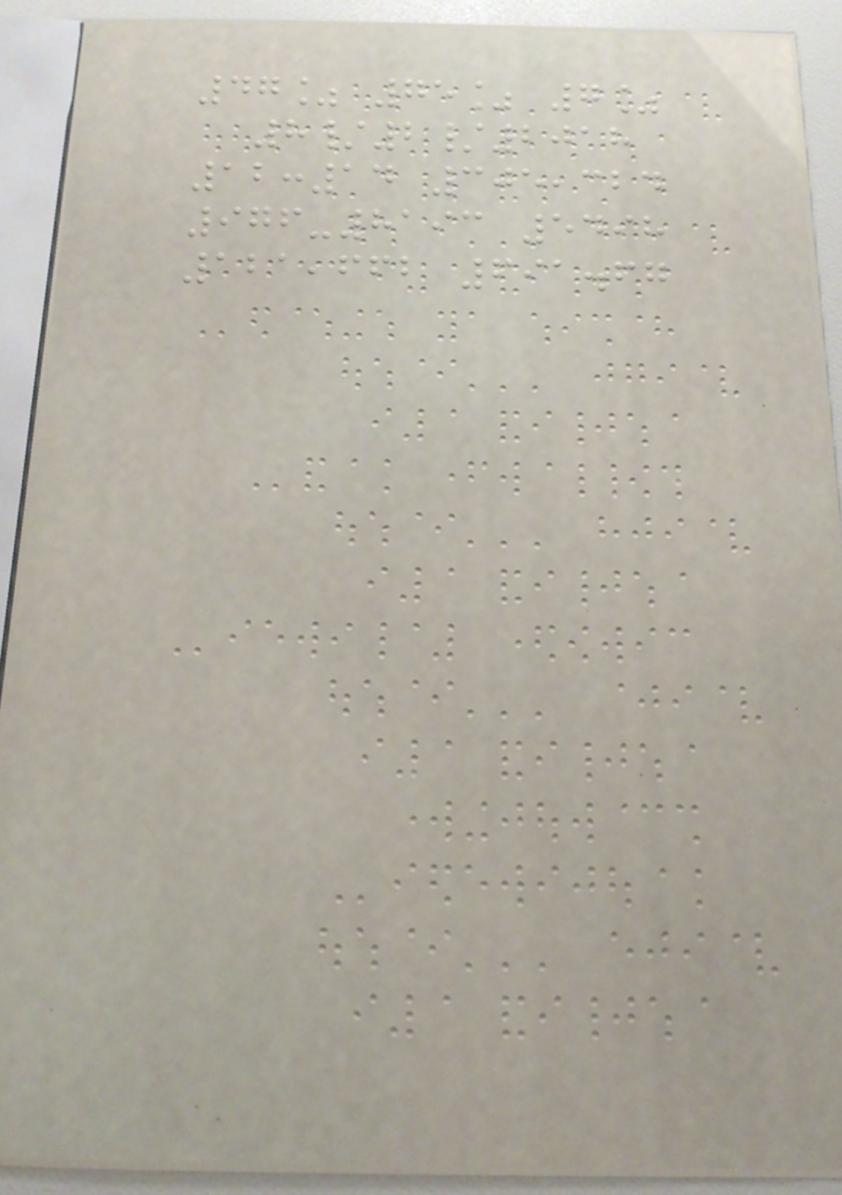47% 75% 7%
8/2/2018
12:14 305,324
976-8193 5498
121,662 691.67
